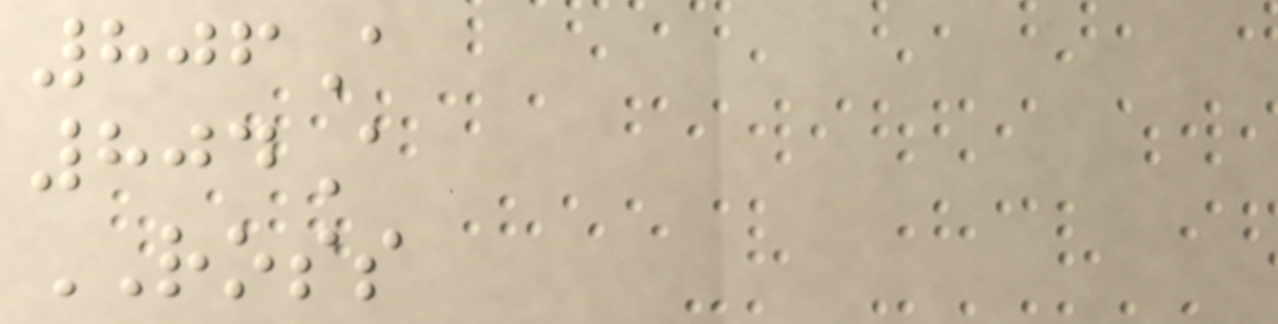806A
804A
ROSS
